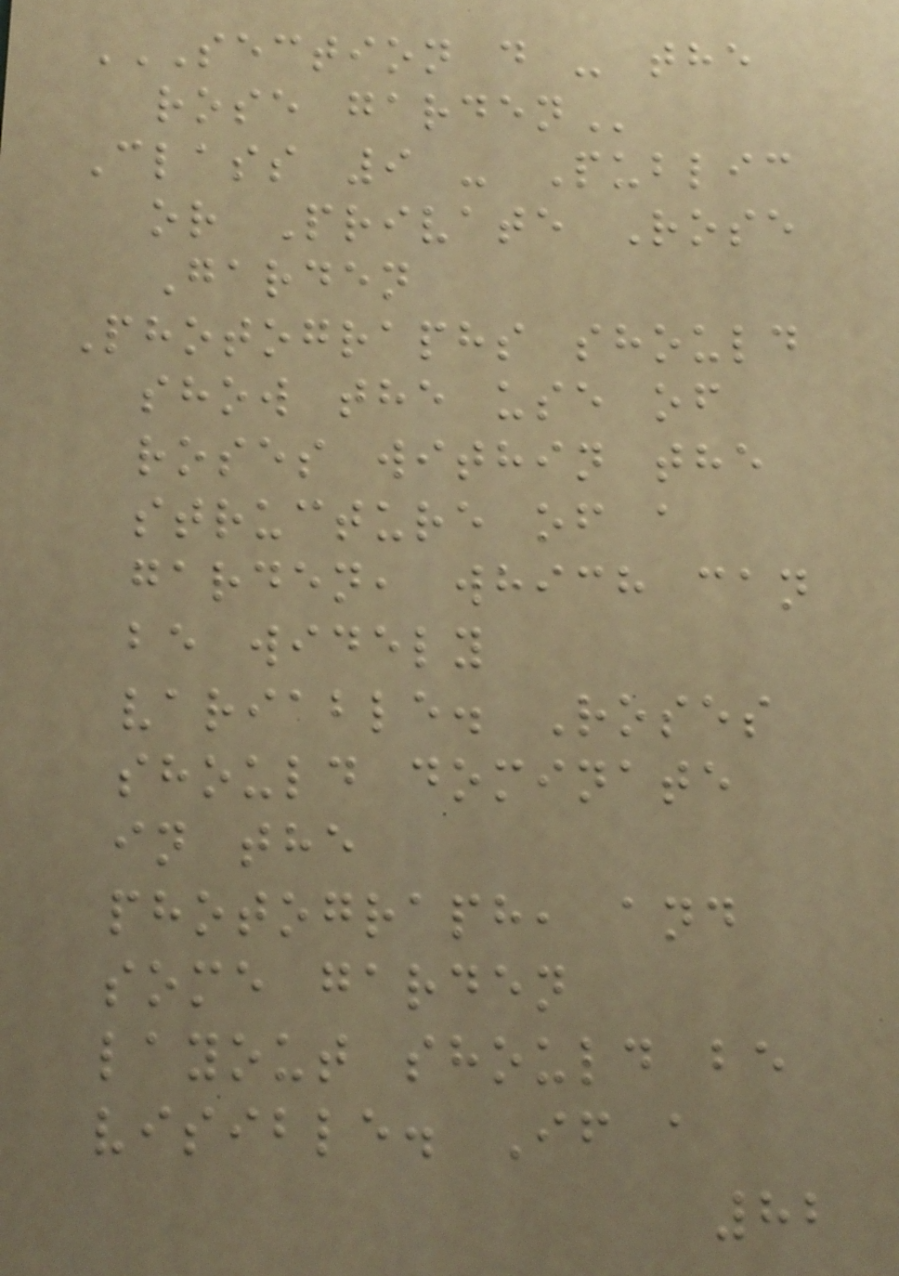SECTION D - THE
ROSE GARDEN
Class 9 - Public
or Private Rose
Garden
Photographs should
show the use of
roses within the
structure of a
garden, which can
be widely
variable. Roses
should dominate
in the
photograph, and
some garden
layout should be
visible. If a
82
